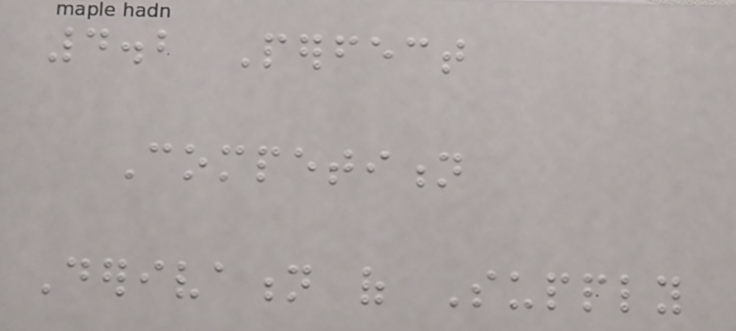4.2 Perfect
Competition
Derivation of Supply
